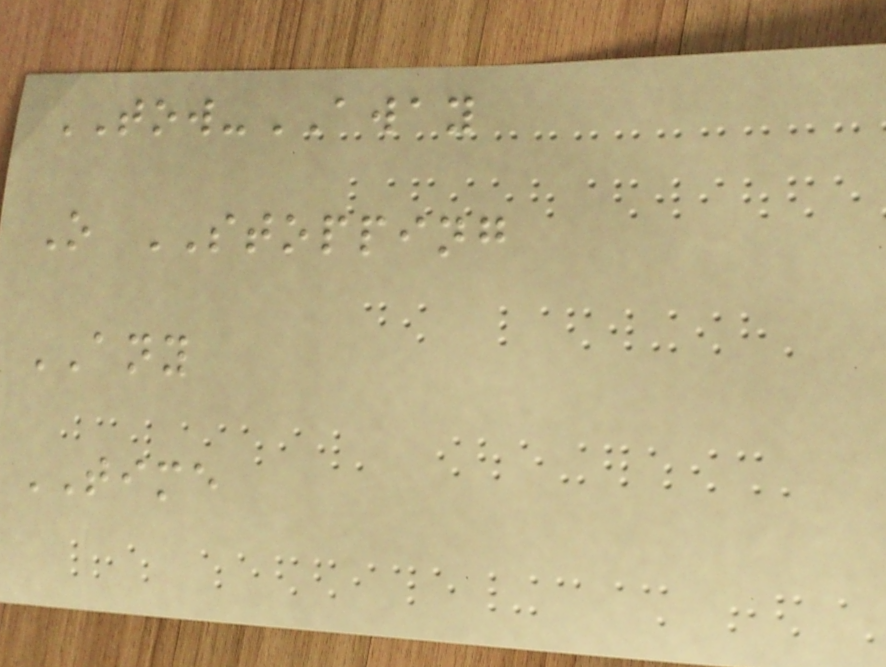TOW-AWAY
O STOPPING
ANY
TIME
